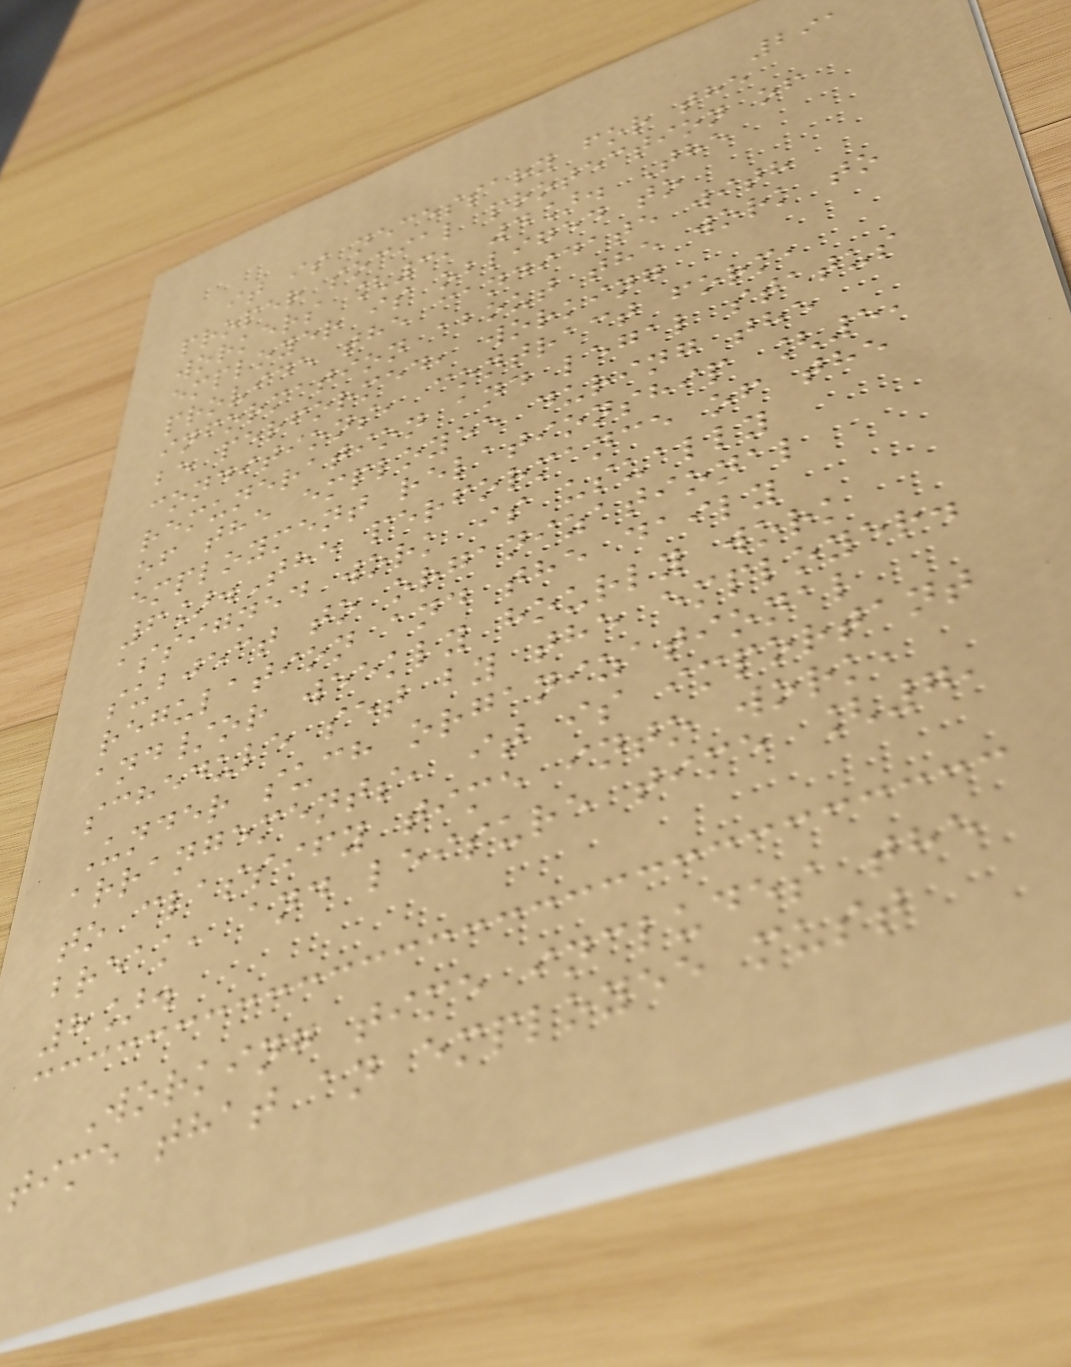291
it is necessary for the
proper social protection of
workers [3, 4]. The
employer is obliged to
provide the candidate with
information about the work to
be performed, working
conditions, contract form,
remuneration and legal status
of the employee during the
employment relationship [5,
6].The performance of the
assigned work is usually
subject to organizational
regulation and the daily
and/or weekly hourly work
schedule set by the employer.
Under such organizational
arrangements, it is important
to classify time into work,
break, and leisure time [7,
8].
Working time includes the
time that an employee must
